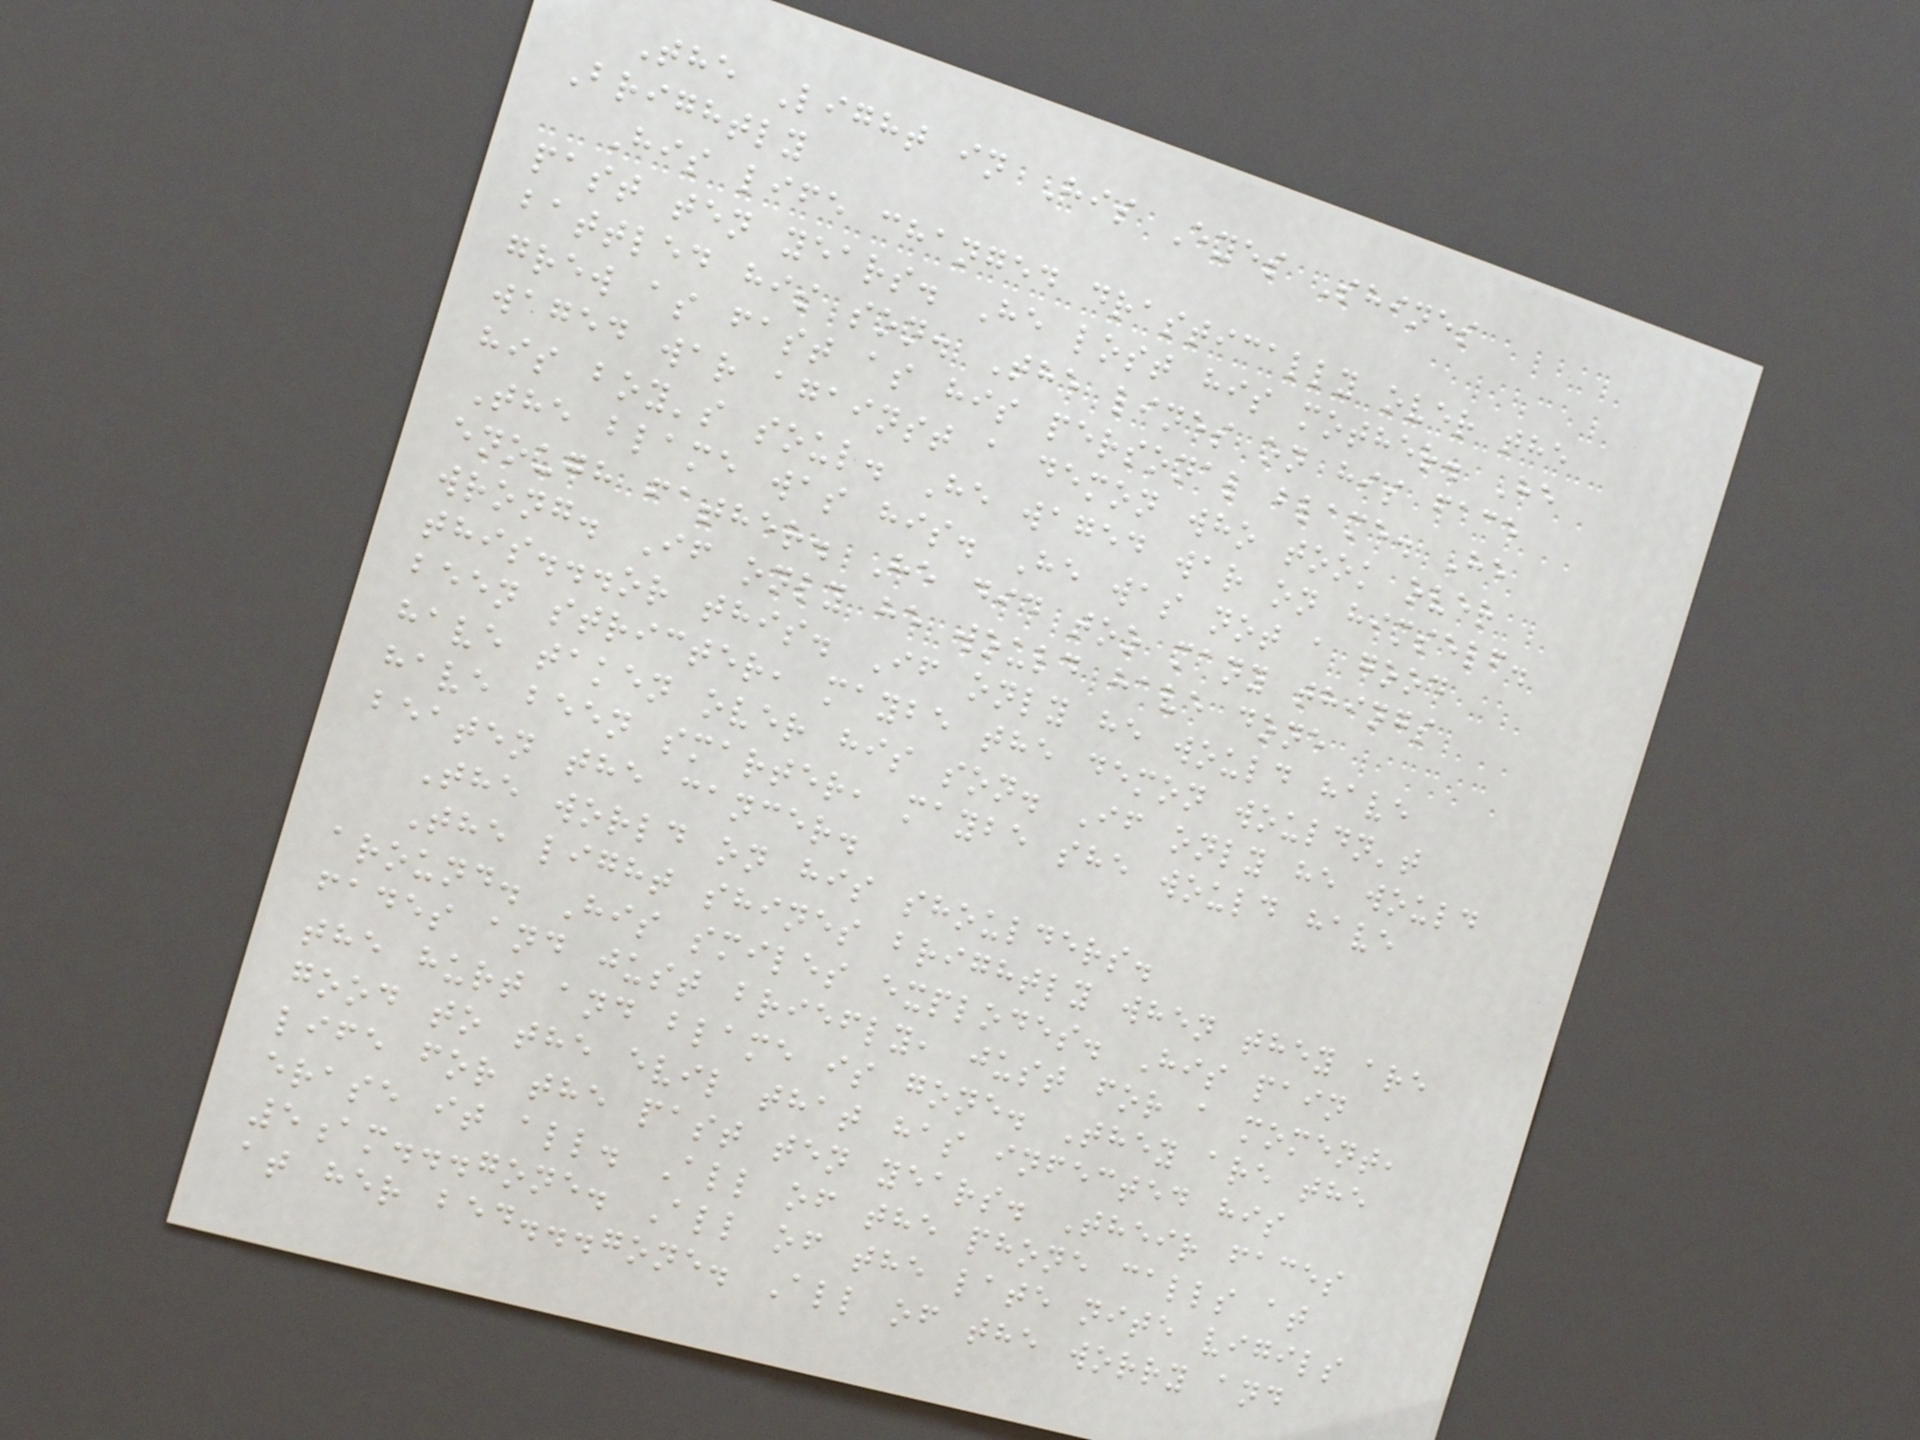The Light in His Eyes Shines
Brightly
His life changed drastically over the
past ten years. He lost his mother. He
battled his son. The lines on his face
grew as fast as his personal blame. He
waged war against a demon who took over
his boy's soul. He waged war on himself.
The blame was his. He was not a good
enough father. He did too many things
wrong. If only he would have done
this...or this. If only he would have
been stricter, maybe the demon wouldn't
have taken over his son. If only he would
have been smarter, maybe she would have
beaten the cancer.
The world on his shoulders.
The light shines brightly when they are
around. His smiles explodes. His pain
fades and just briefly, just for a moment,
the hurt and blame is gone. They are the
good to the evil that has infected his
life for the past ten years. Their faces
erase it all. All of the phone calls at
5am...gone. All of the late nite vigils
at her bed...gone. All of the worry and
